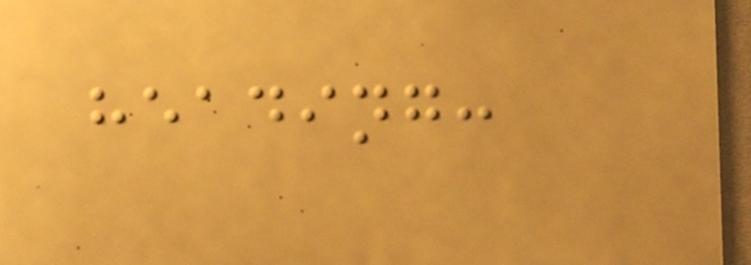heading:
